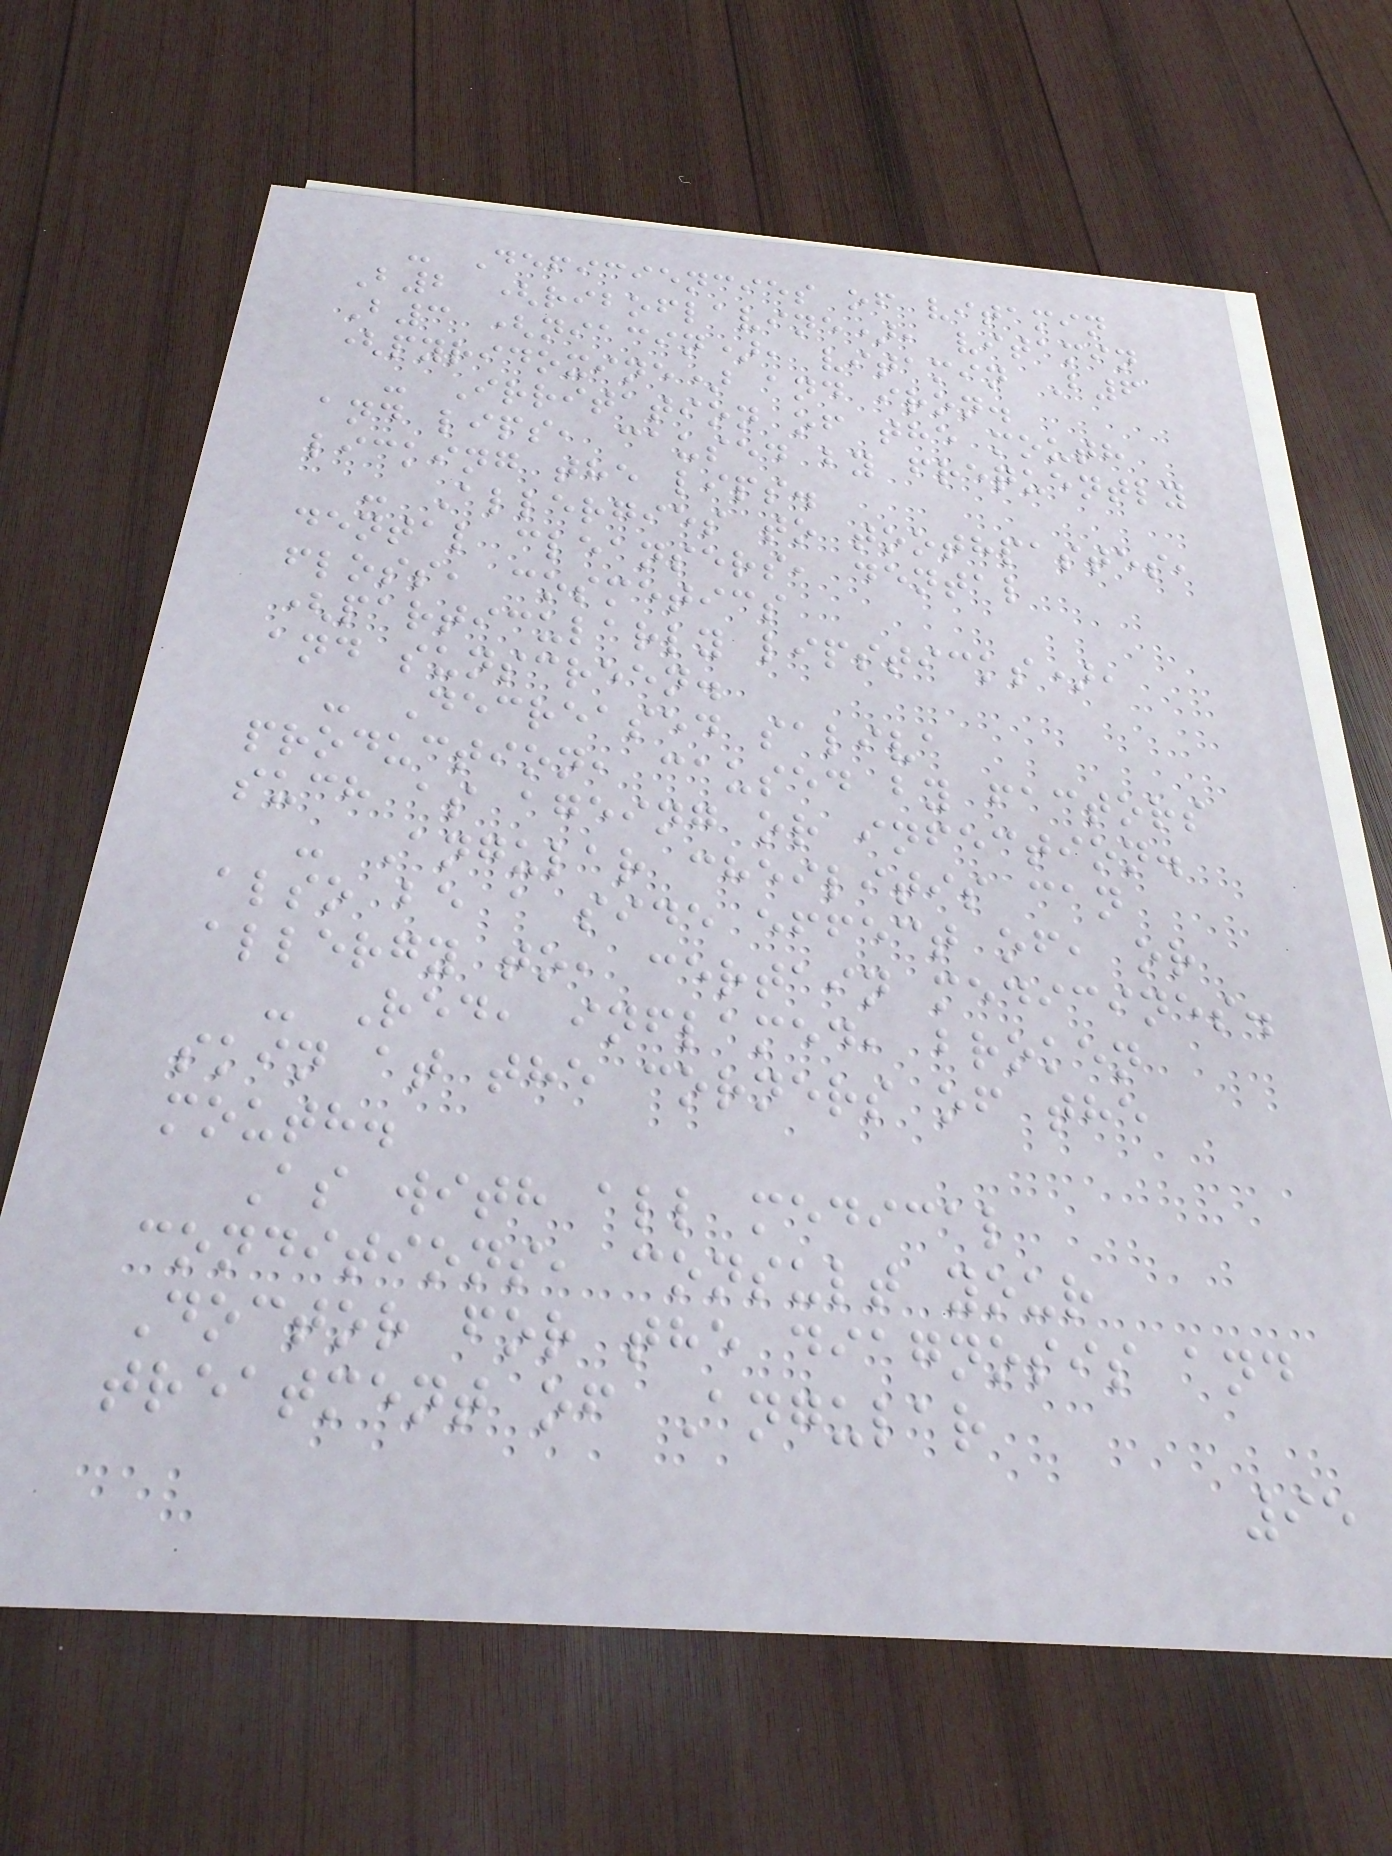- Deficiencies of vitamin
B2 (riboflavine), vitamin
B3 (niacin), vitamin B6
(pyridoxine) and iron.
- Irritation of the mouth
and lips, caused by frequently
licking the lips.
- Allergies to toothpastes,
dental cleansers, dental
floss, cosmetics
(particularly lipsticks),
and sunscreen.
- Decreased saliva
production, caused by factors
such as ageing or infection.
- Angular cheilitis can
also be a side effect of, or
allergy to, certain medicines.
- Red, inflamed, broken
skin at the corners of the
mouth.
As with all medical
conditions, consult your
Doctor for the diagnosis and
treatment of Angular
95
